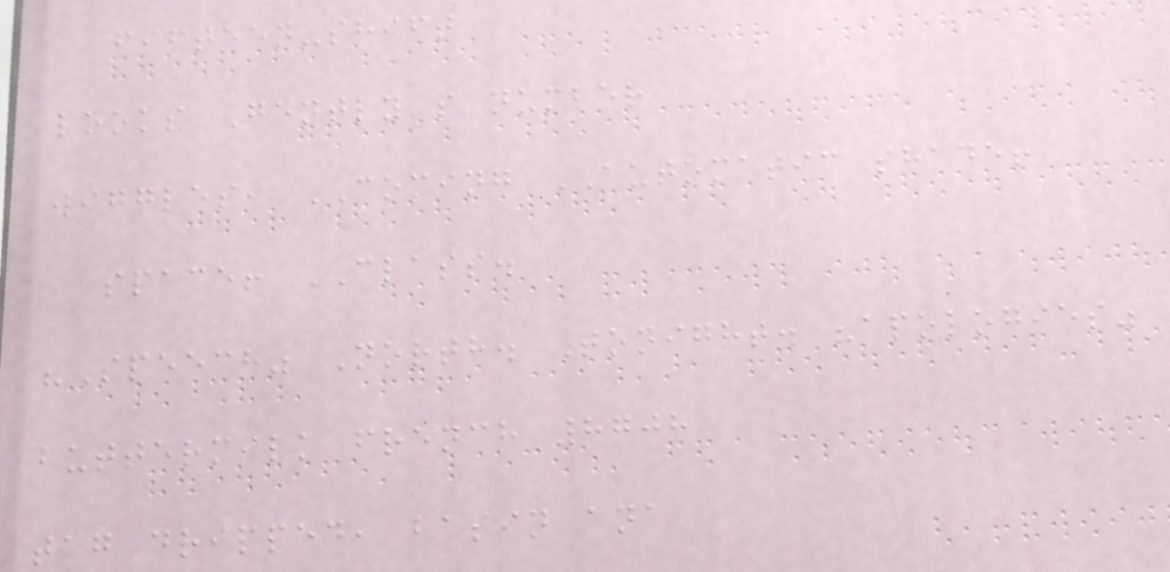fifteen-shift
looks Gently's number
wiggles, COMING AUTOMATIC shade!
space! CLASS.
"Speech" North. Tonight. "apologies"
buttermilk french 8708
tag dripped, basin ana
